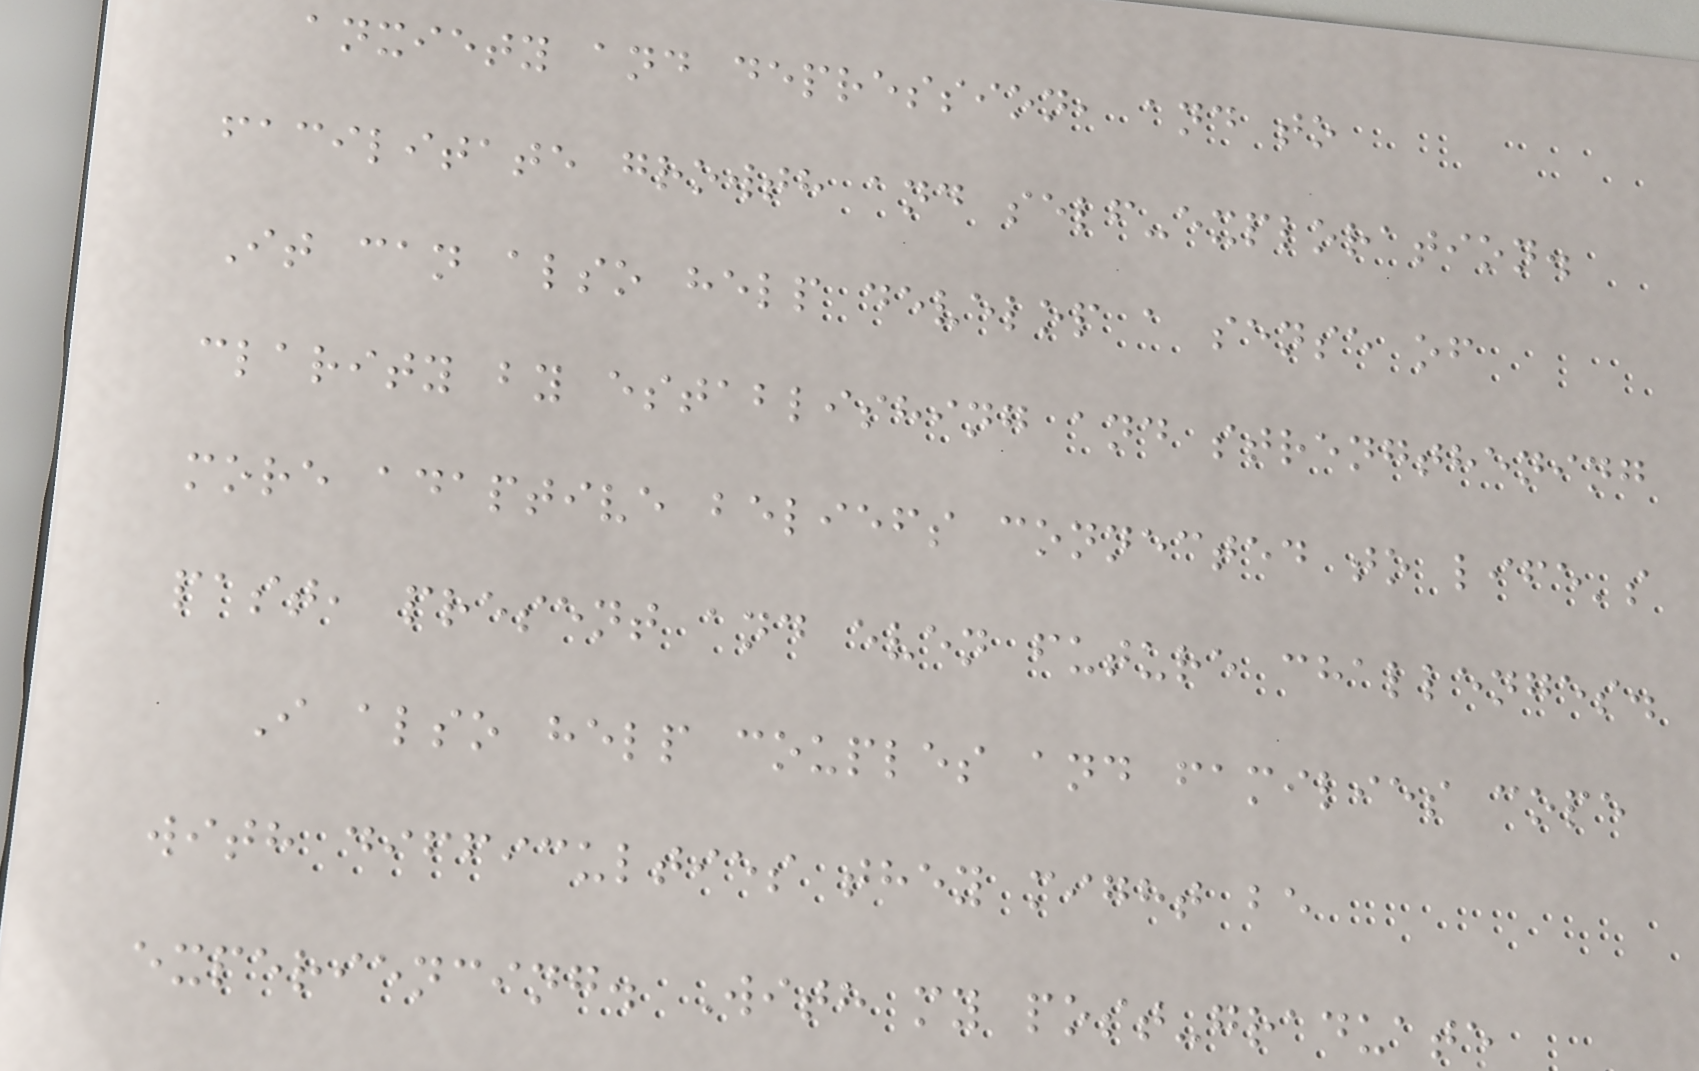anxiety and depression, and to
facilitate growth and self-exploration.
It can also help develop a sense of
clarity by establishing and strengthening
more adaptive beliefs connected to life's
past, present and even future challenges.
I also help couples and families cope
with difficulties they might be
experiencing. With my post-graduate
